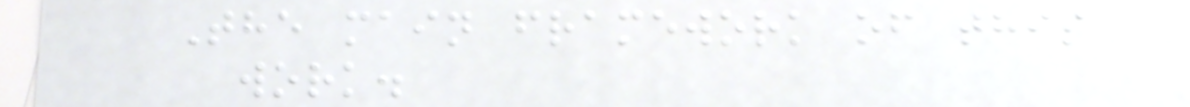The main framework of this
work.
